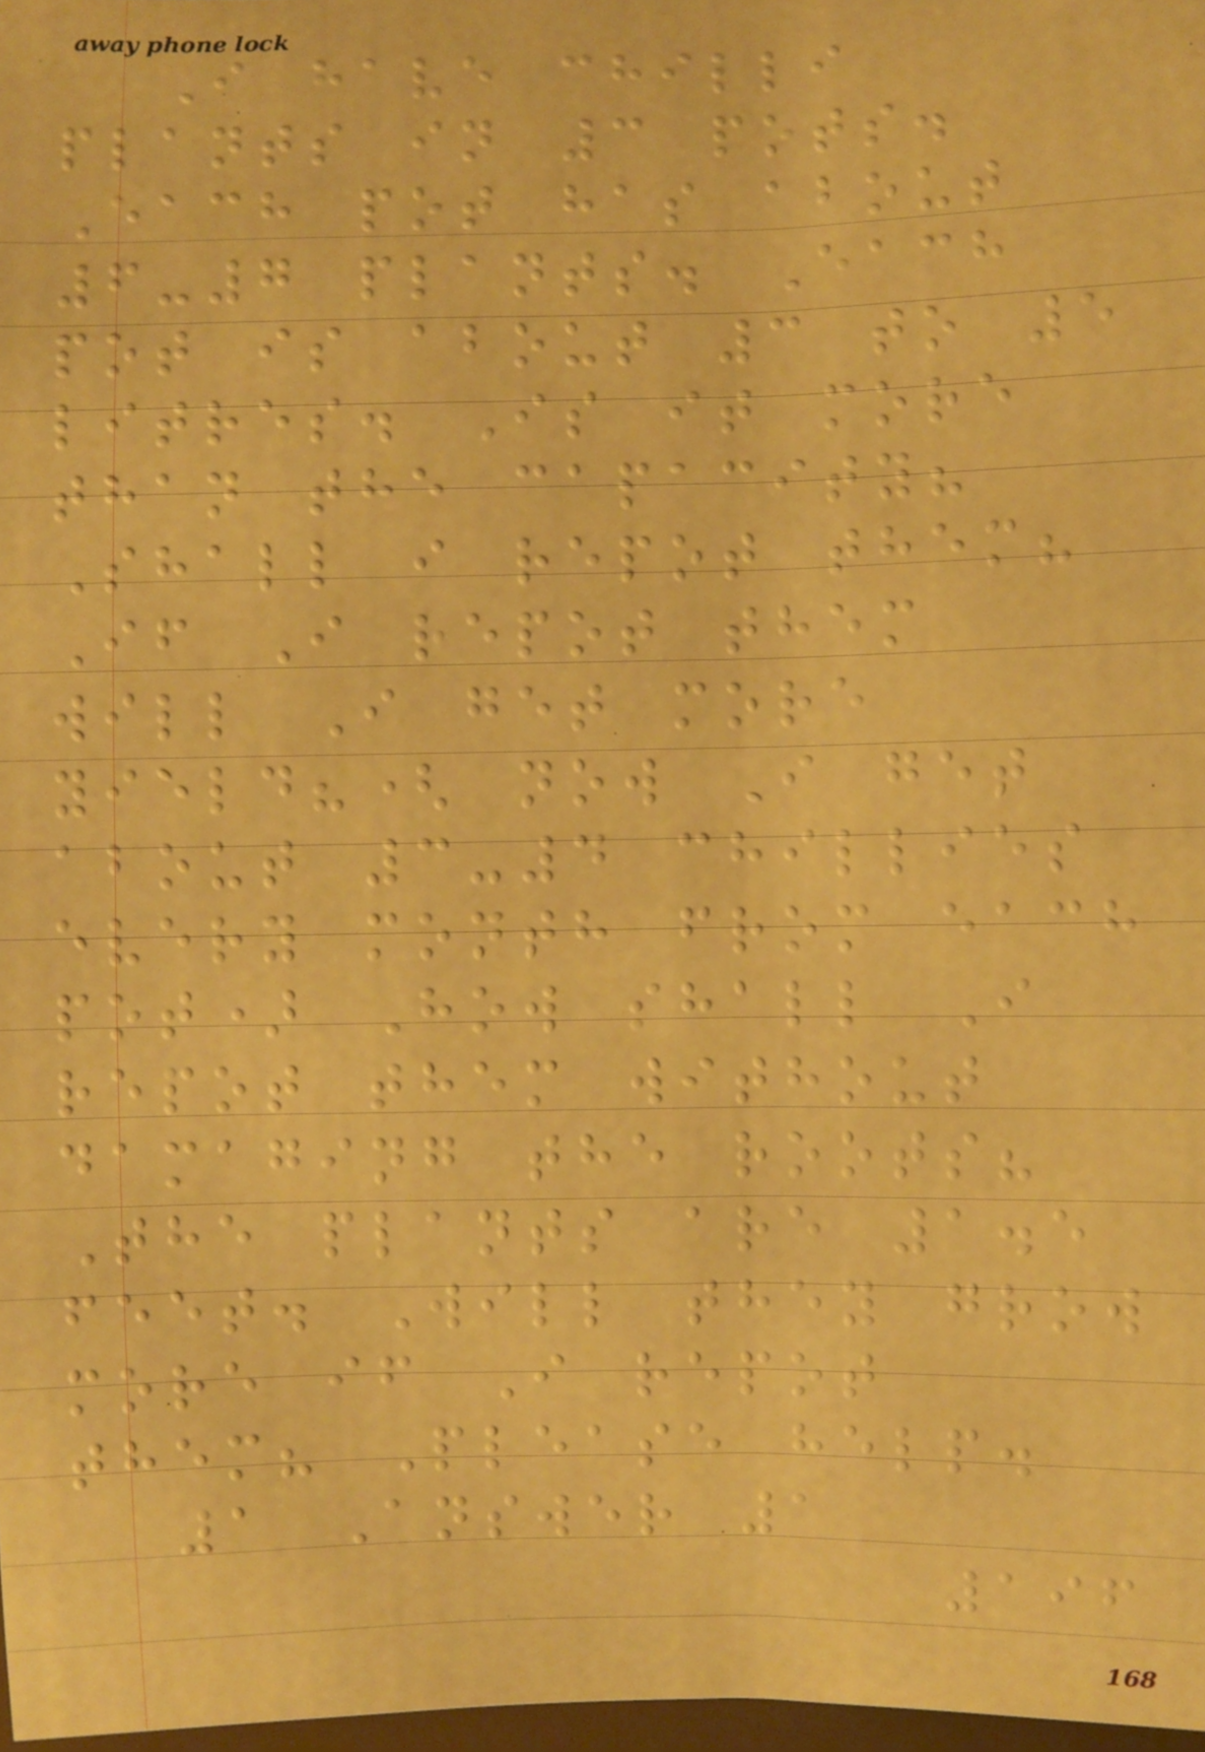I have chilli
plants in 3 pots.
Each pot has about
6-7 plants. Each
pot is about 3 to 5
litres. Is it more
than the capacity?
Shall i repot them?
If I repot them
will I get more
yield?( now I get
about 3-4 chillies
every month from each
pot) How shall I
repot them without
damaging the roots?
The plants are 1.5
feet. Will they grow
more if I repot
them? Please help.
1 Answer 1
196
